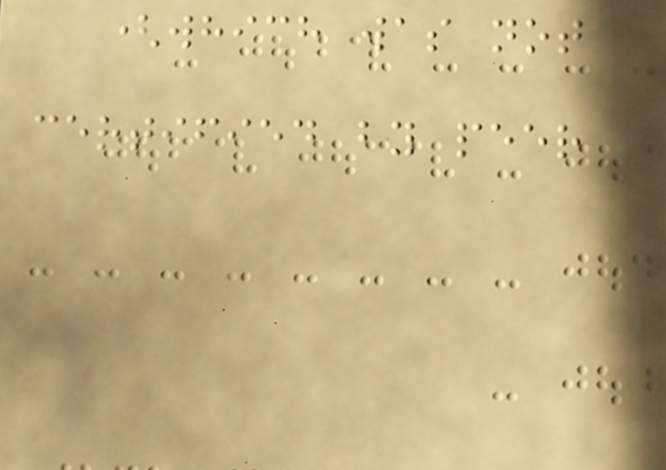(which was not
certified by peer
